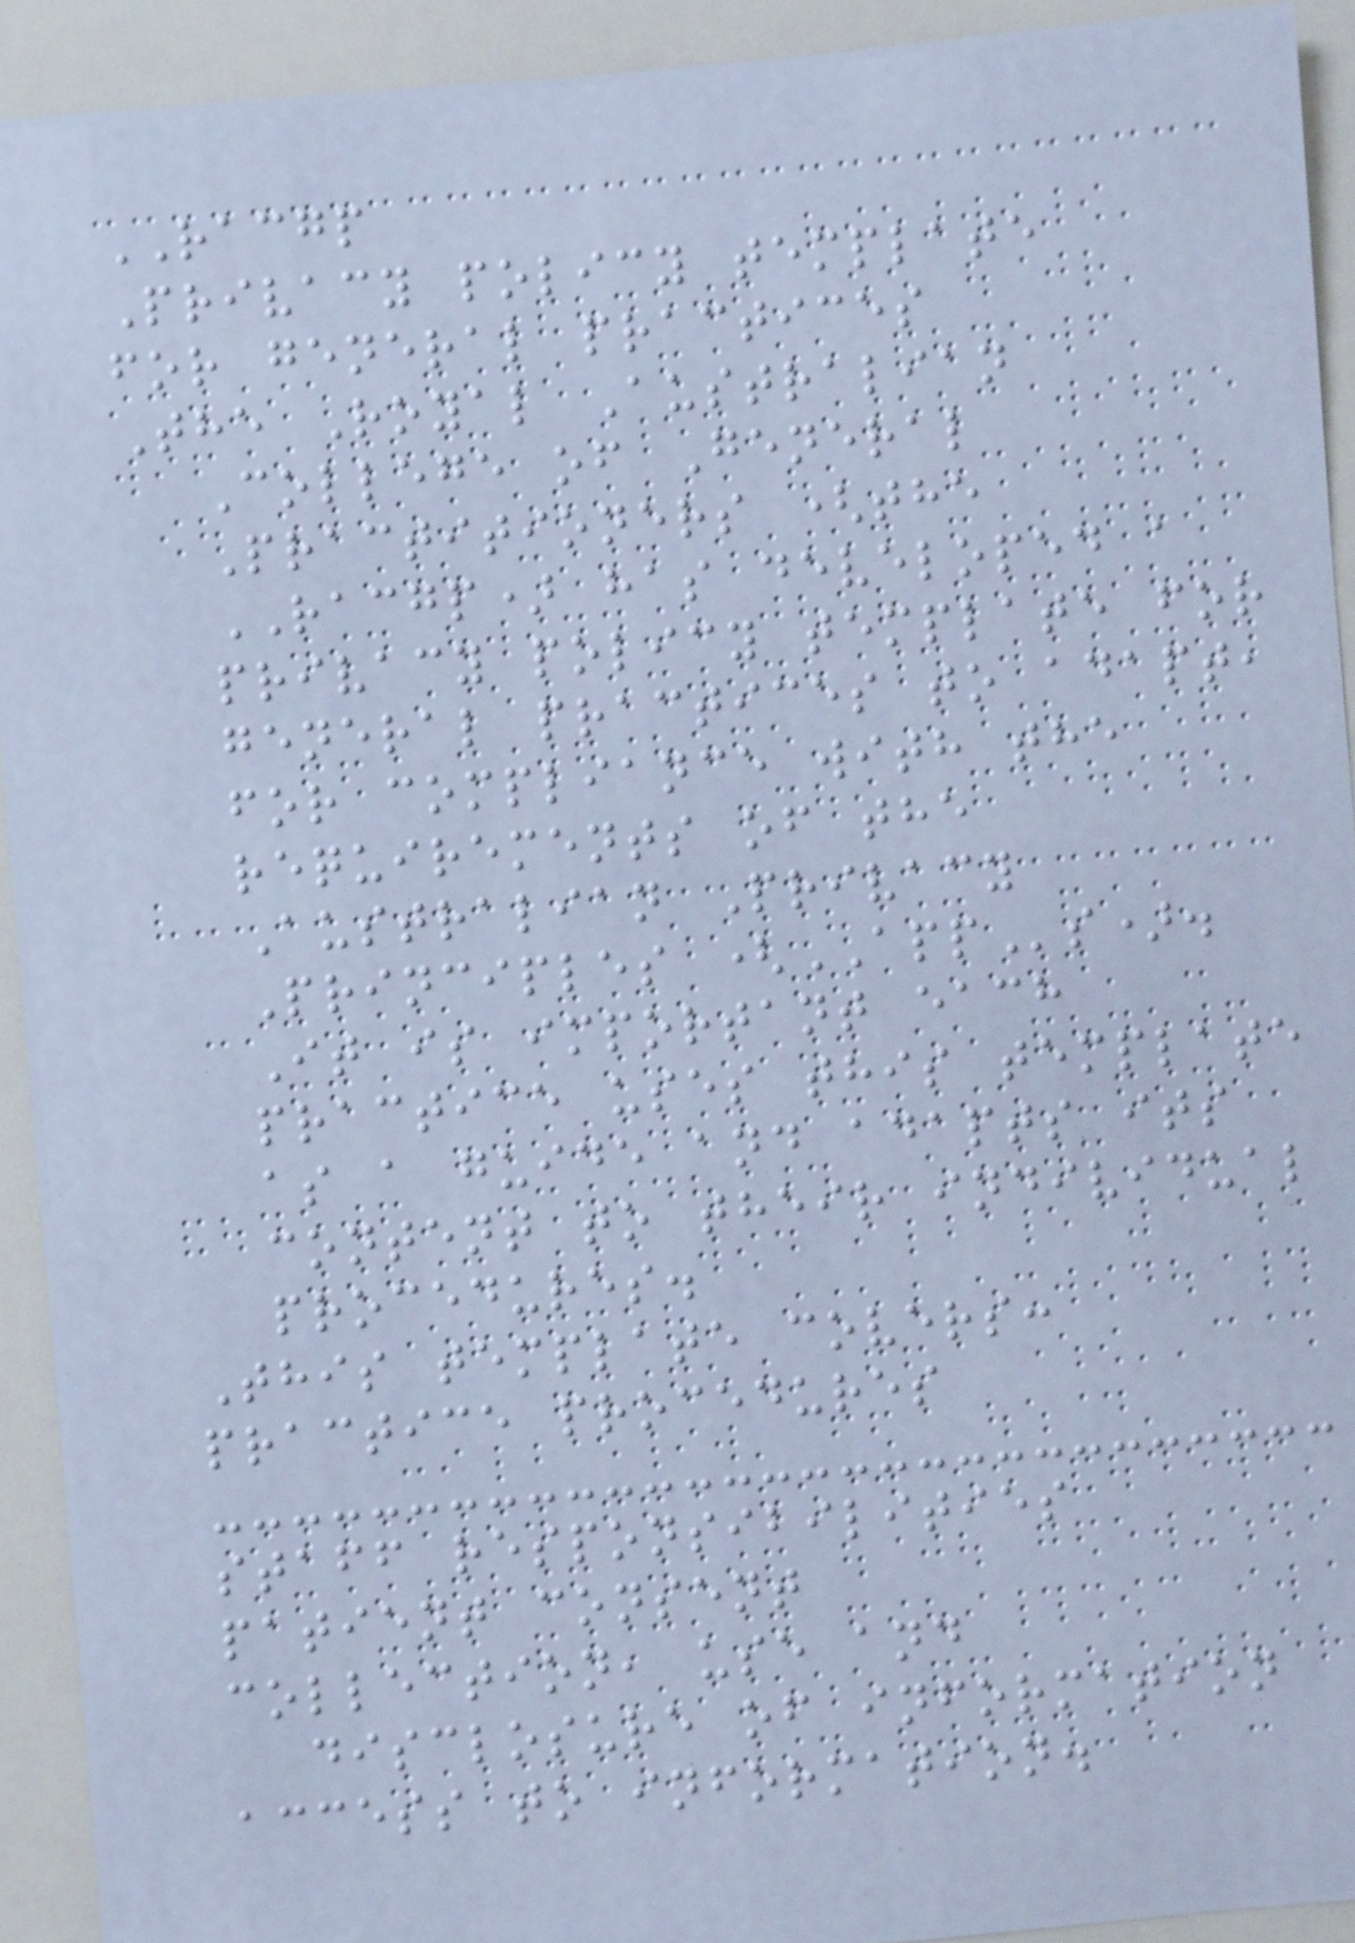RACGP
Privacy policy template
for general practices
The Royal Australian
College of General
Practitioners (the
RACGP) has developed a
privacy policy template for
general practices to adapt,
for compliance with the
requirements of the
Australian Privacy
Principles (APPs).
It is important each
practice uses this template
as a guide and adapts its
content to their individual
procedures.
This template covers:
practice procedures
staff responsibilities
patient consent
collection, use and
disclosure of information
access to information.
